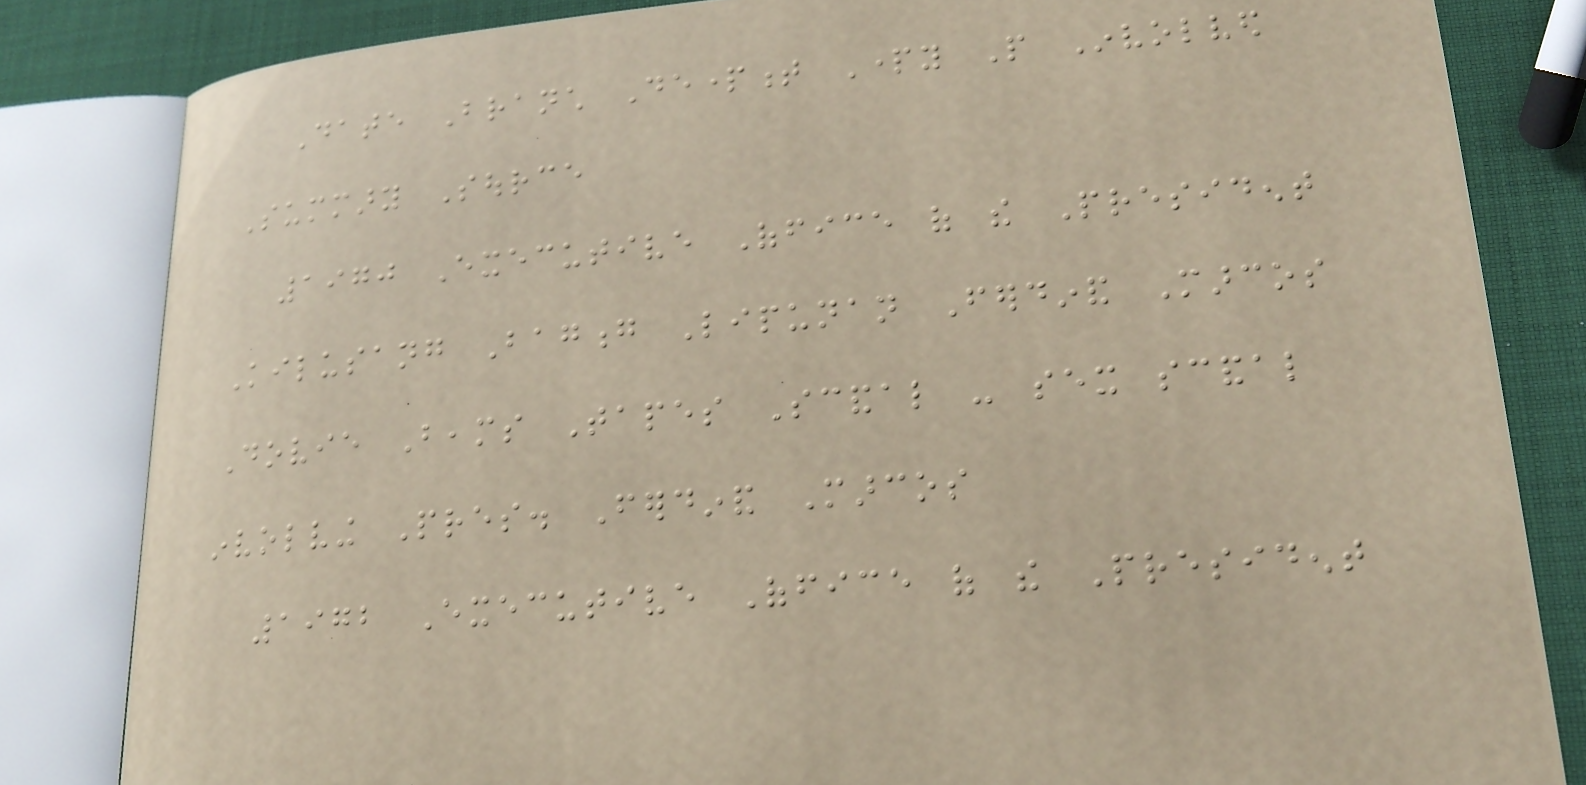Date Branch Department Party People Involved
Summary Source
1970 Executive Office of the President
Kilusang Bagong Lipunan Ferdinand Marcos
Dovie Beams Tapes Scandal - sex scandal
involving Pres. Ferdinand Marcos
1972 Executive Office of the President
